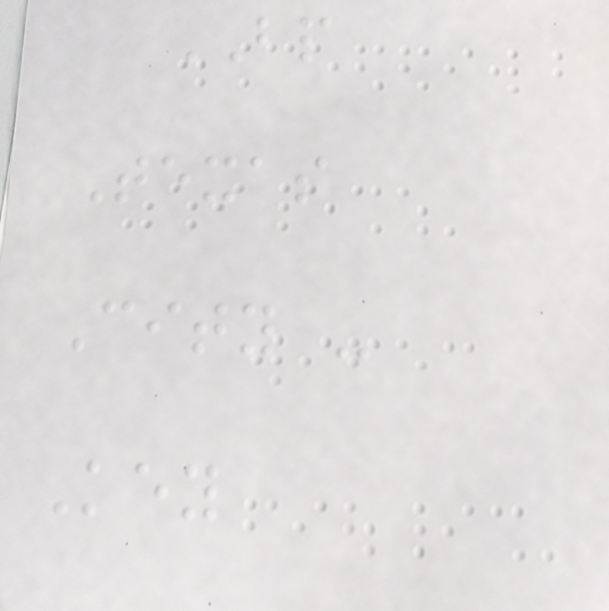BP
Texas
City -
Key
